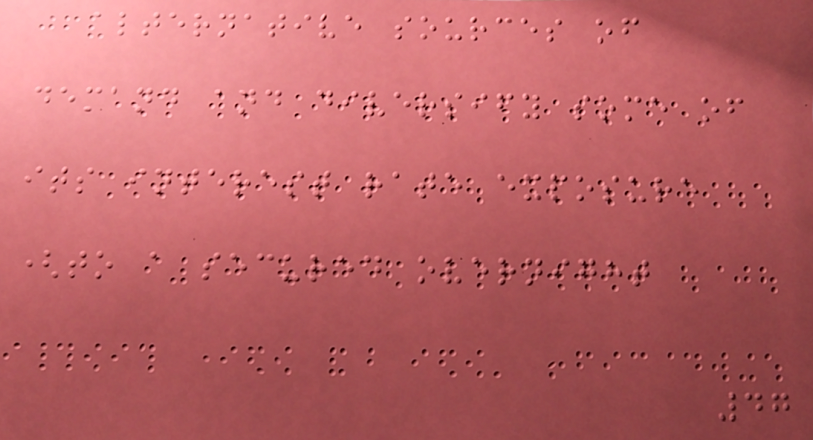alternative sources of
demand and diversify some of
its interest rate exposure
(to a secured overnight
47
